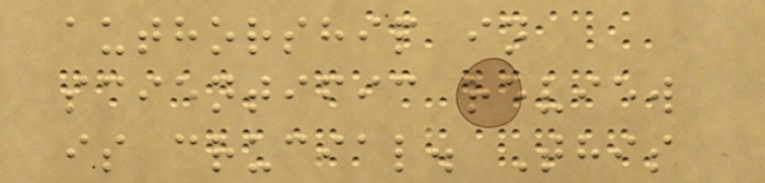authorship in
scientific review
is crucial. This
